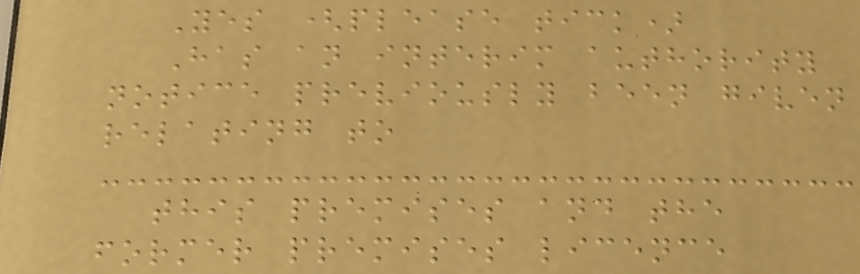Yes (please tick)
Has an interim authority
notice previously been given
relating to
this premises and the
former premises licence
